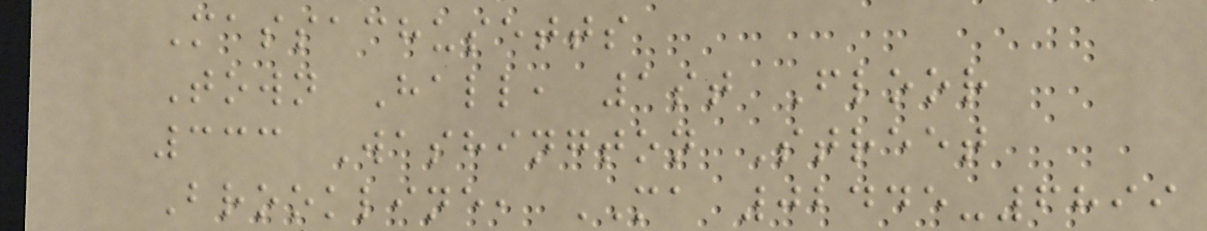Massachusetts
Town Hall, 1st Floor
333 Washington Street
Brookline, MA 02445-6899
